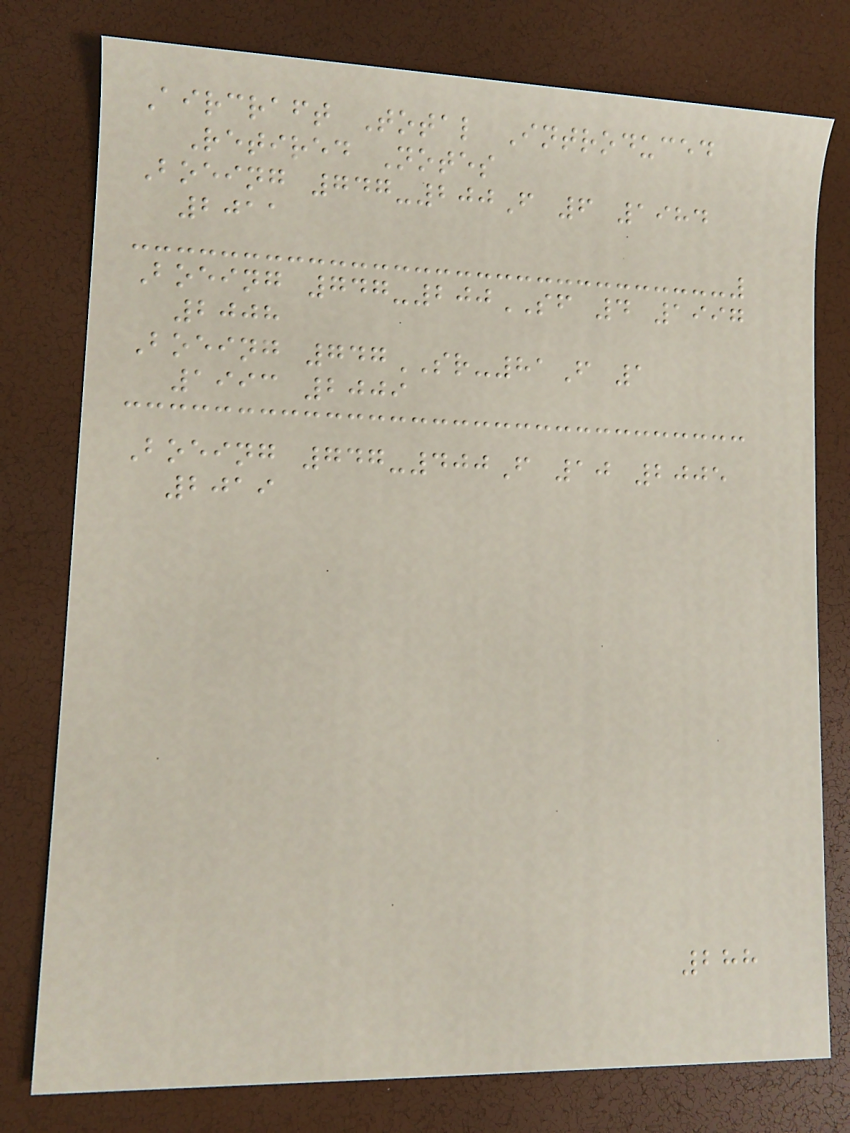Aircraft Total Introduced
Retired Notes
Boeing 747-200F 6 1984
2011
Boeing 747-200SF 4 1997
2008
Boeing 747SR-81F 1
1993 2009
Boeing 747-400F 10 2005
2019
288
